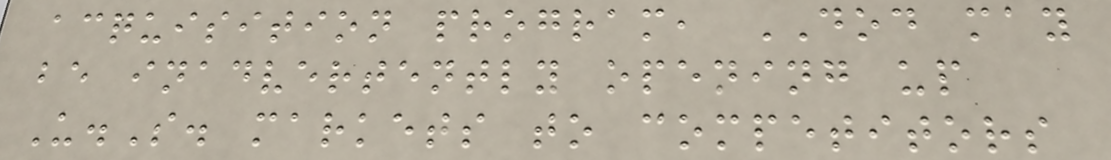acquisition program, DOD may
be inadvertently opening up
U.S. markets to competitors
